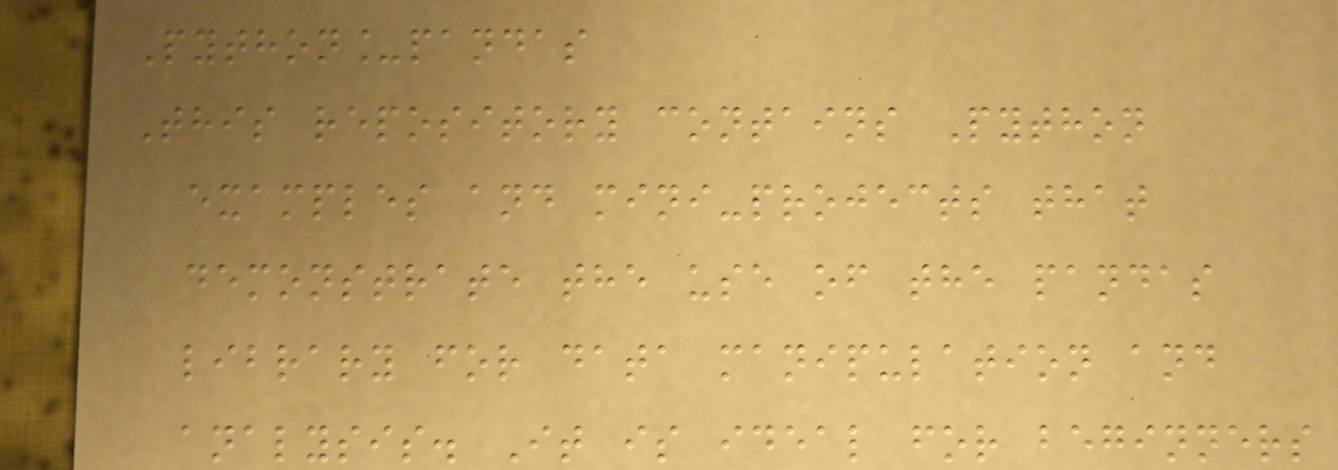Python_pandas
This repository contains Python
examples and mini-projects that
demonstrate the use of the pandas
library for data manipulation and
analysis. It is ideal for beginners
